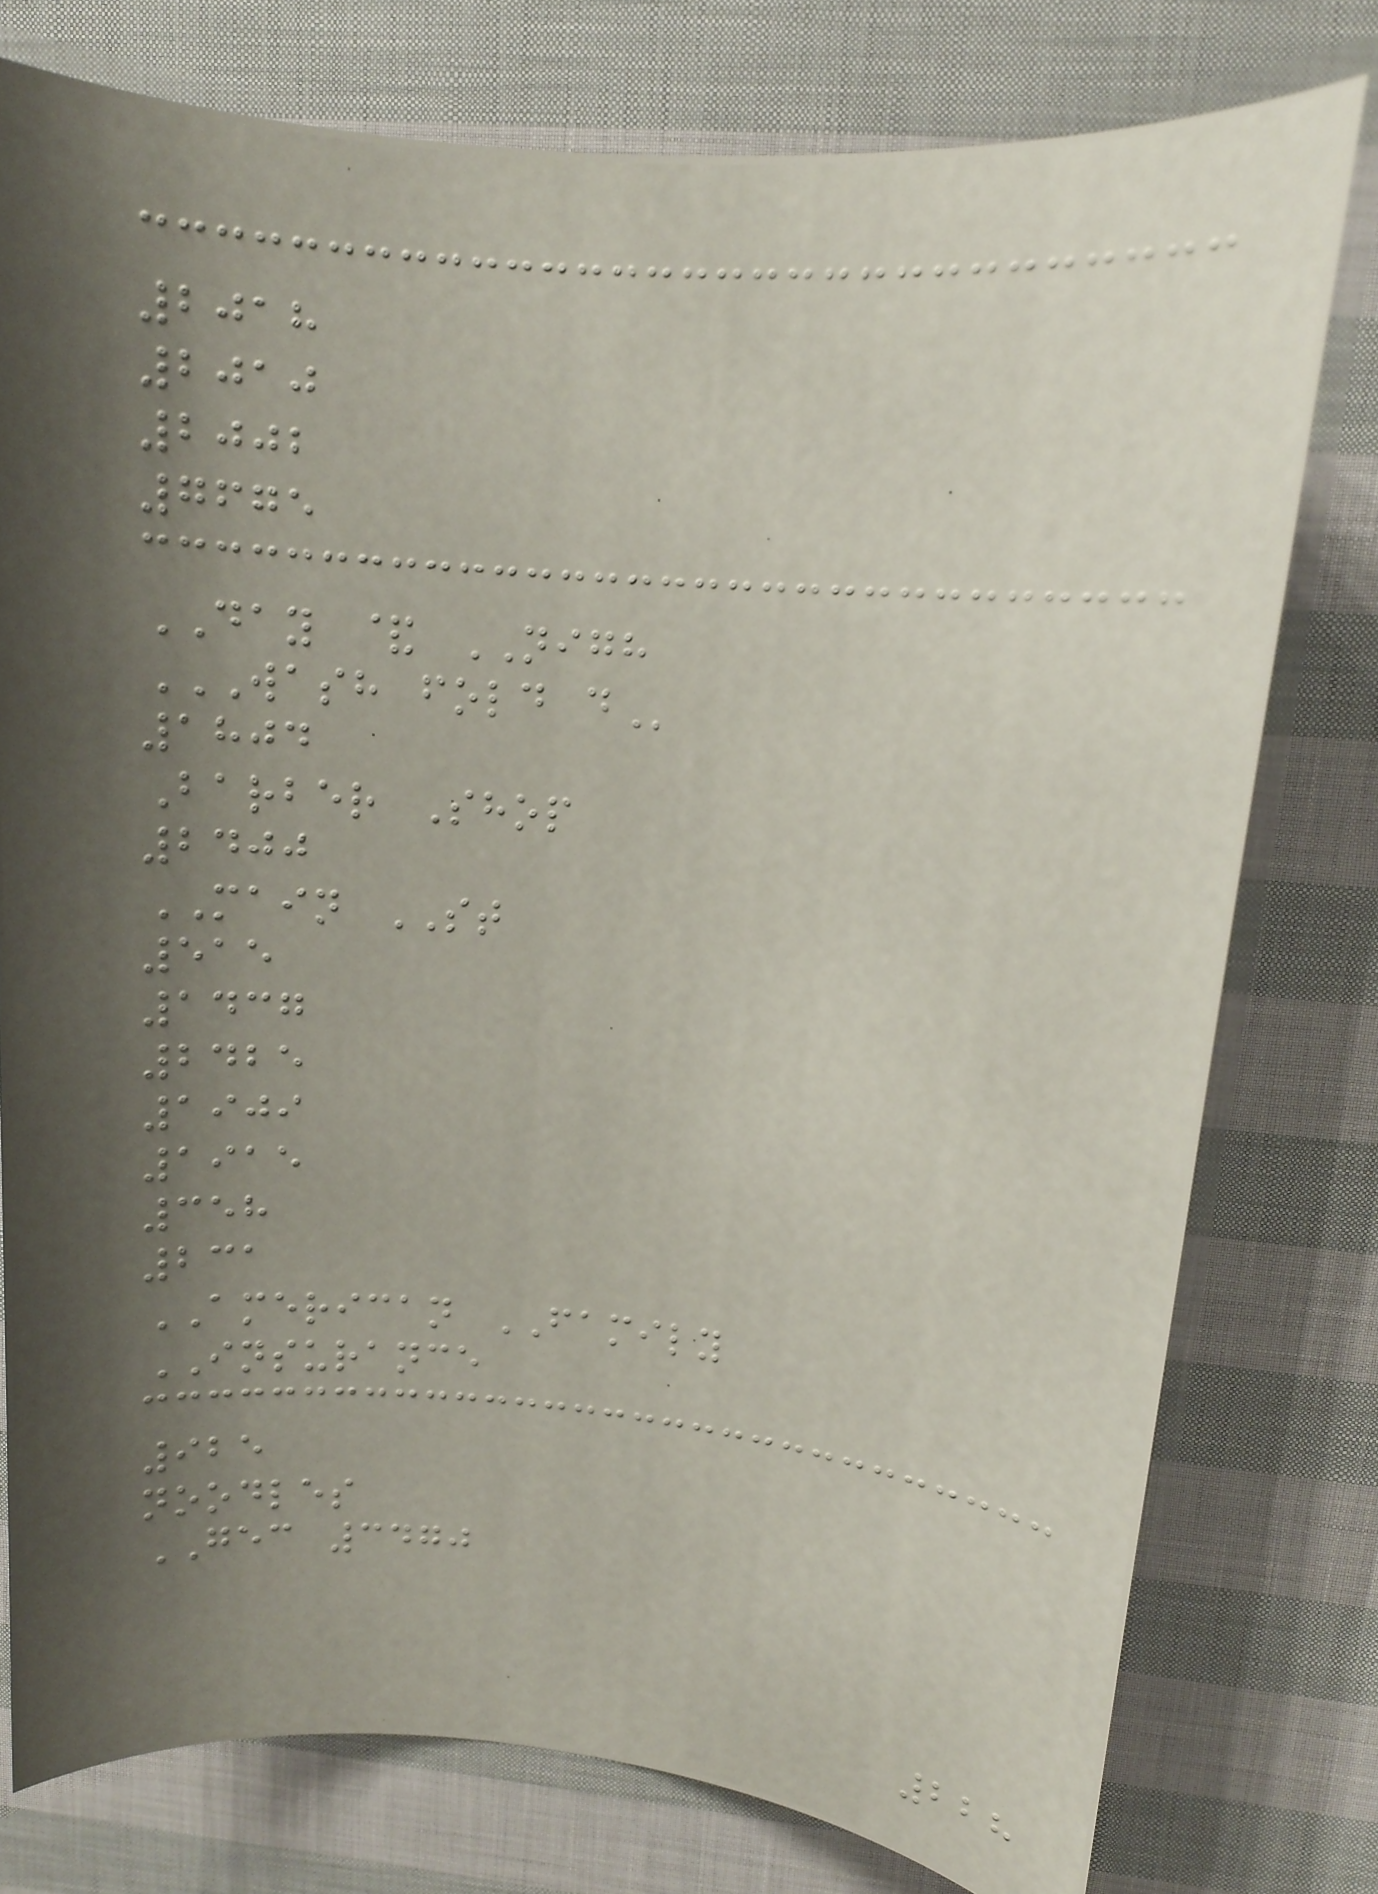2018
2010
2002
7675
DAY & NIGH
WASH FOLD D
1804
Barber Shop
2400
MAIN ST
515
1437
2425
1909
1915
358
231
AMERICAN FAMILY
INSURANCE
925
noodles
GEC 3470
228
